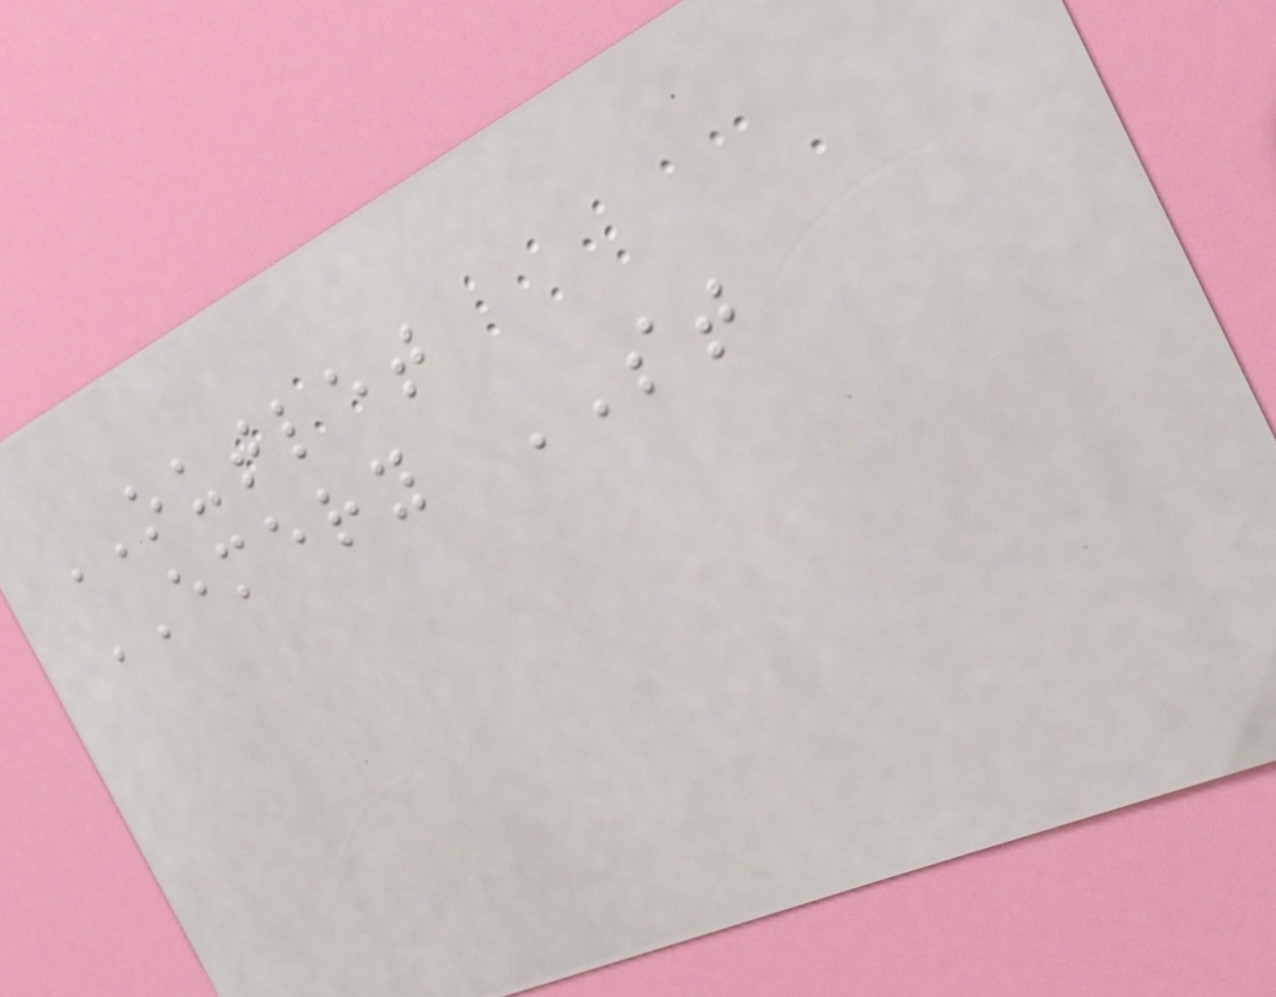OUTLET
EMERY ST
